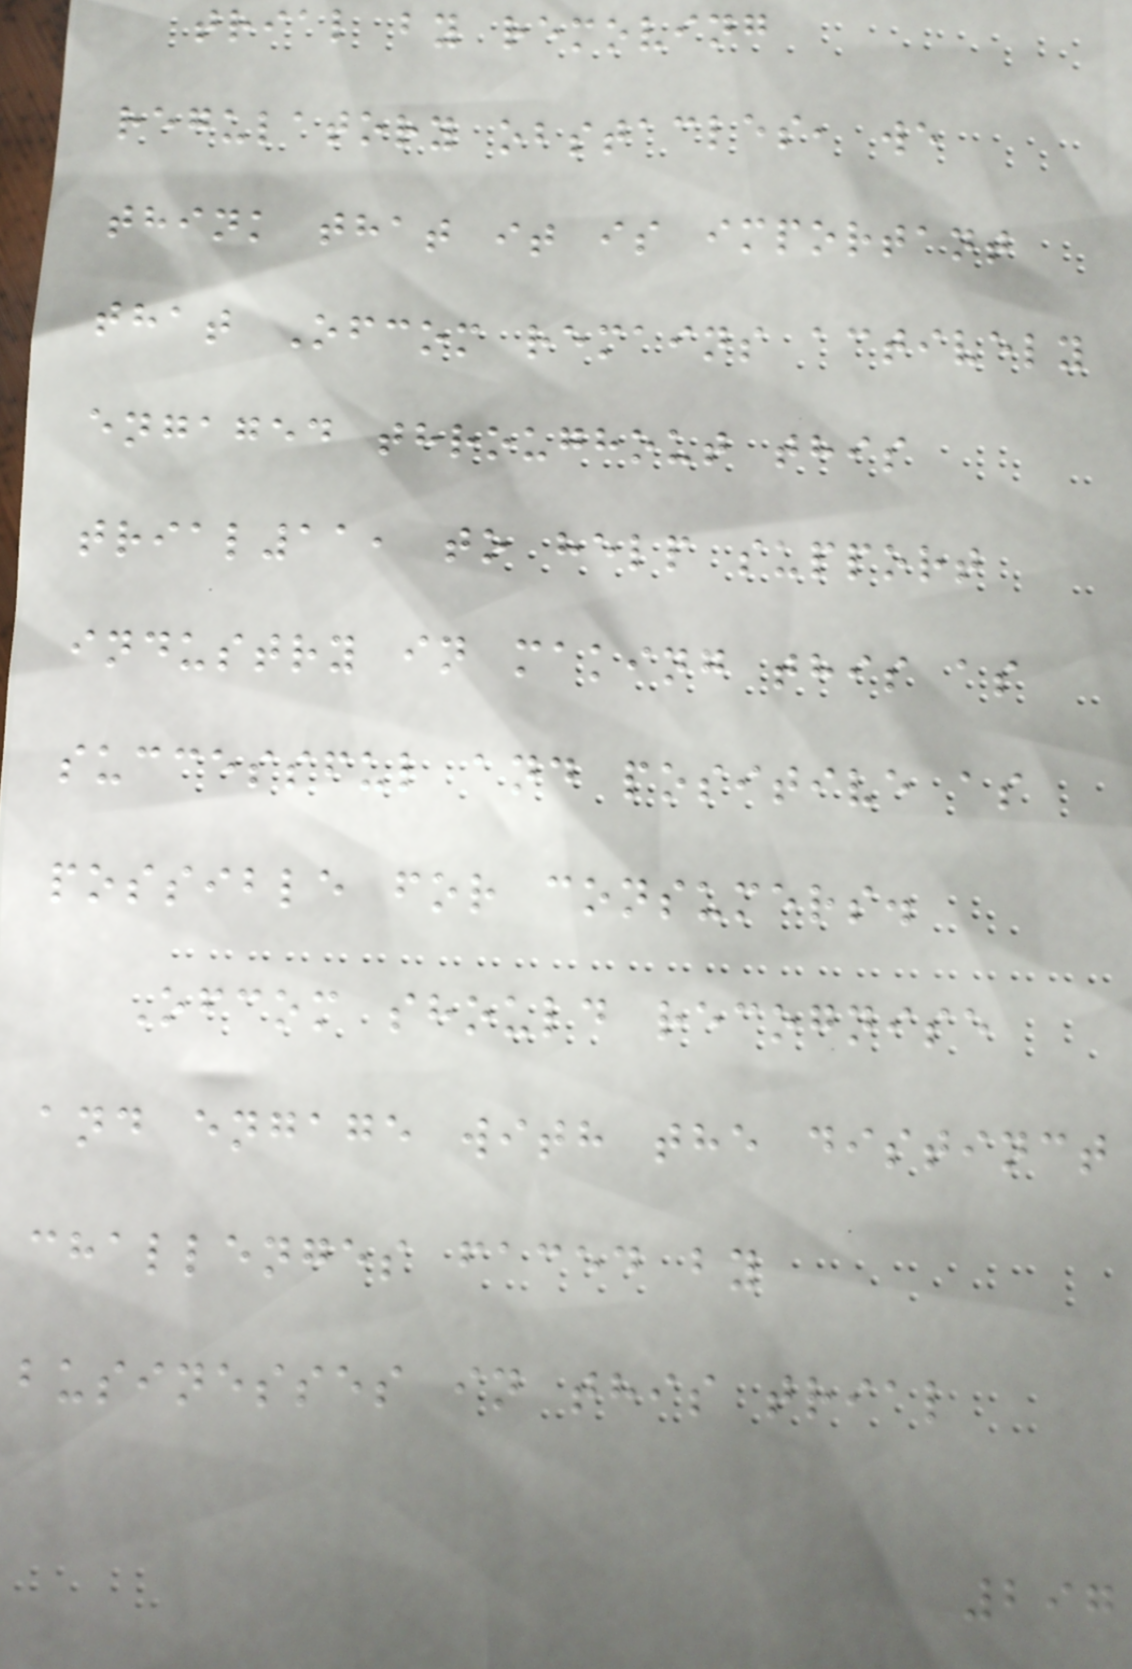trial by removing
regulatory obstacles, we
think that it is important
that Ofcom remains actively
engaged throughout this
trial11, to help support
industry in making this as
successful and positive as
possible for consumers.
Ofcom should recognise
and engage with the distinct
challenges faced by
businesses in this trial
297
